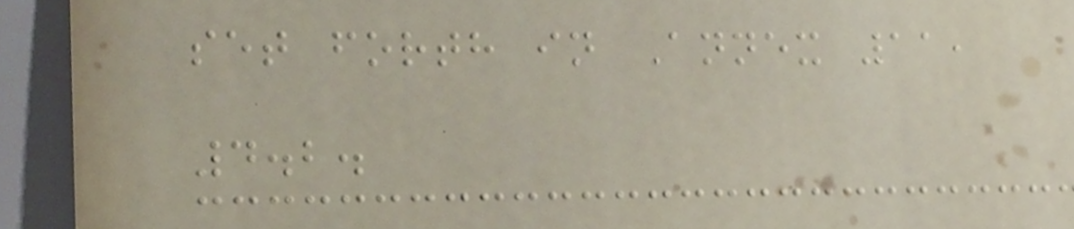set forth in Annex 11,
4.2.
